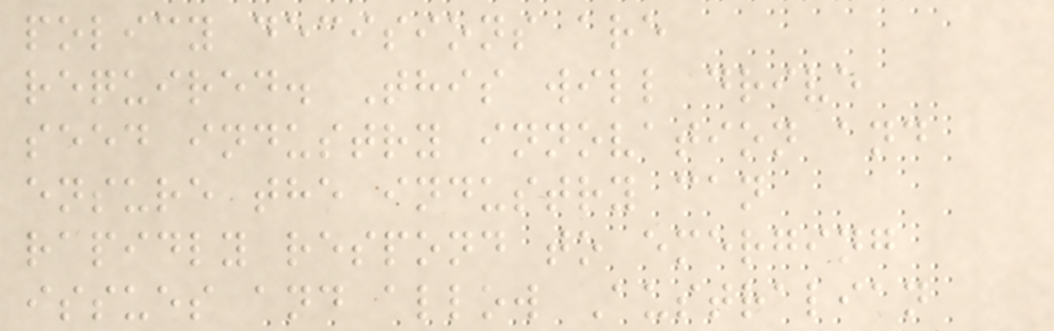policy decisions are
required. This will drive
seed industry innovation and
ensure the industry can
rapidly respond to emerging
issues and allow Australian
